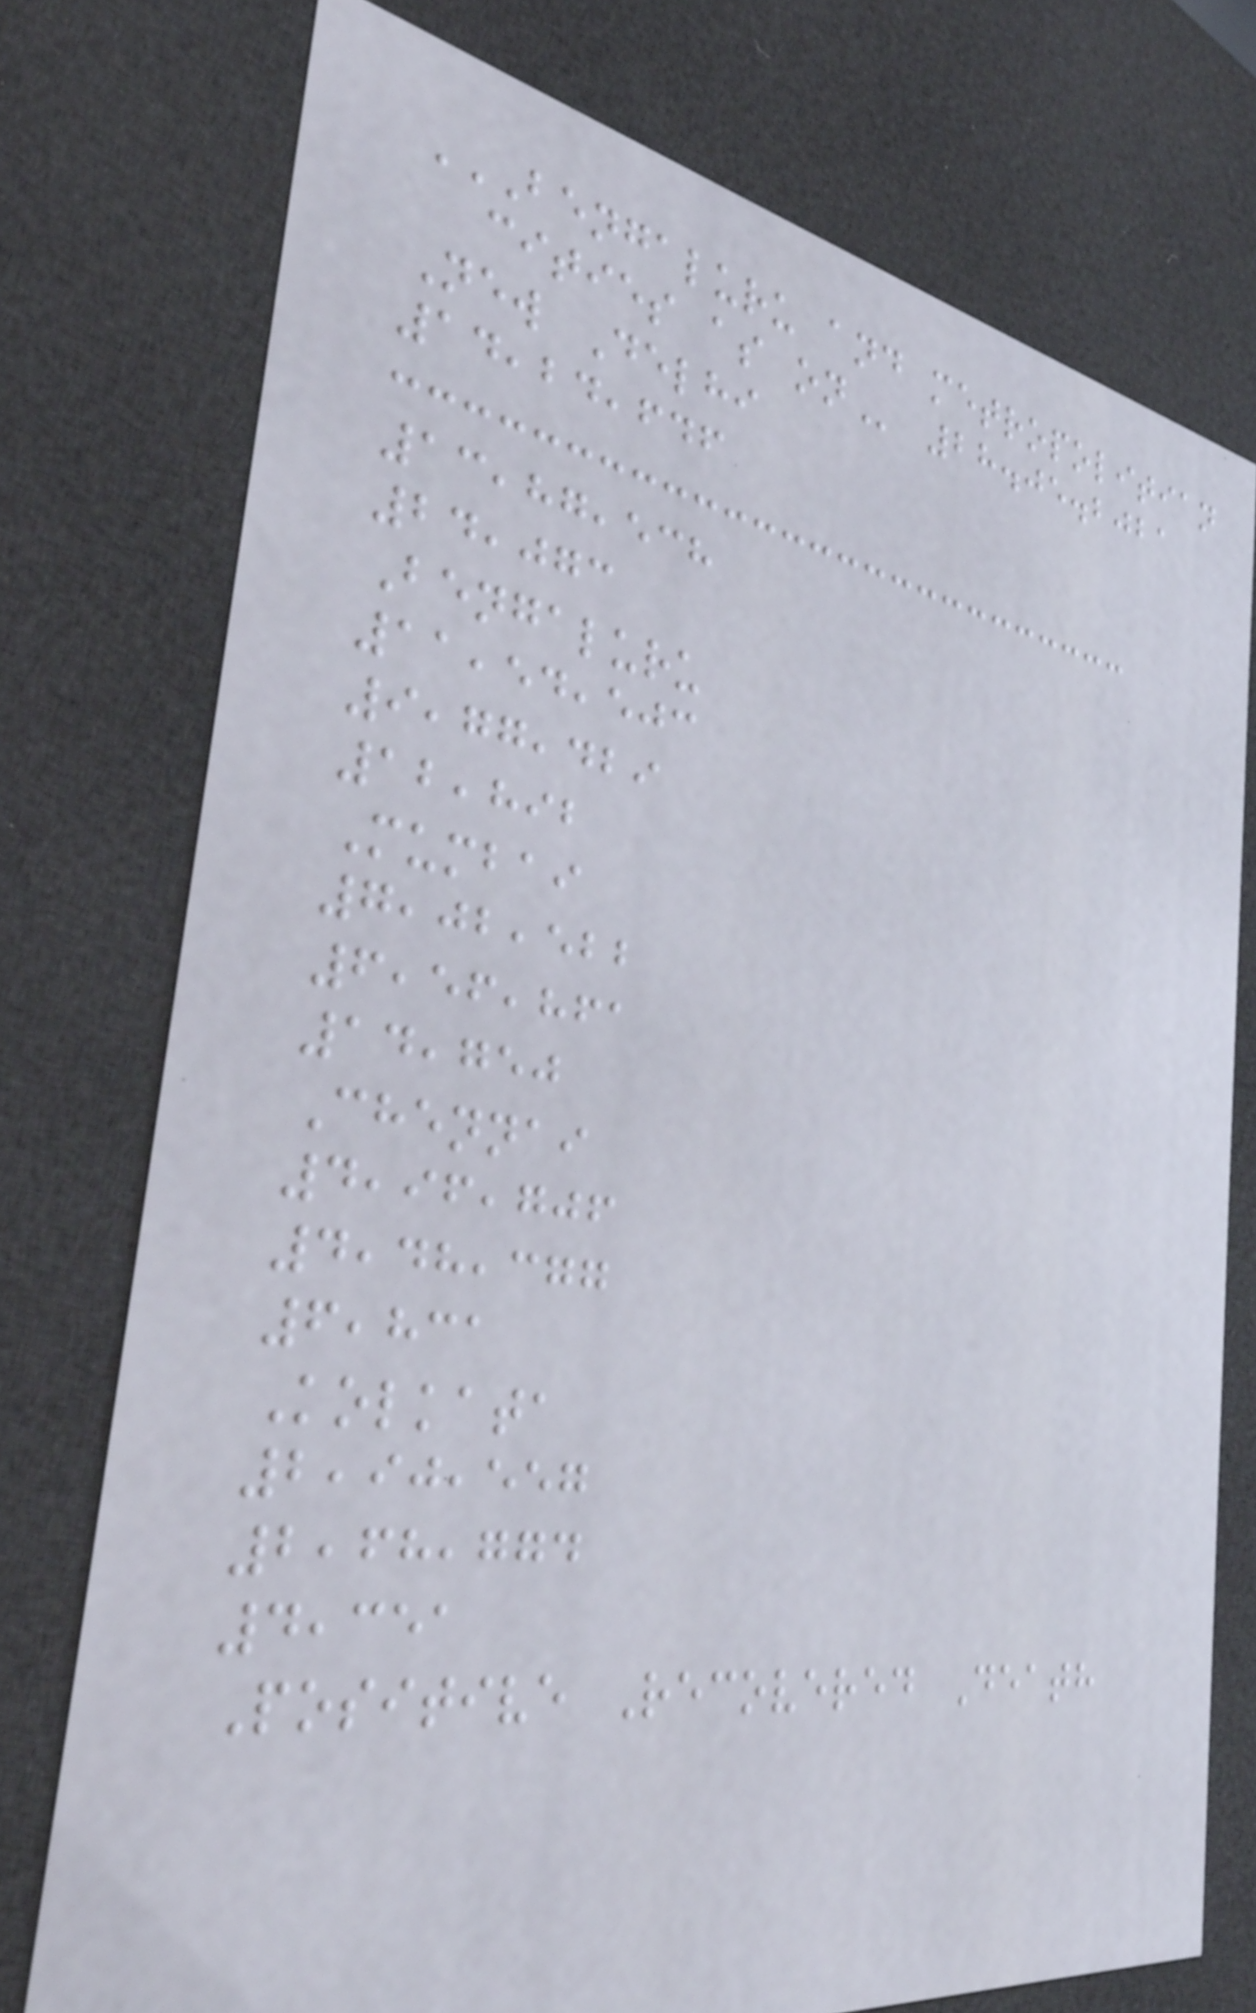BENGALURU AND METROPOLITIAN
CITIES AS ON 28.05.2021
New Delhi
14,24,646
13,87,538
24,073
Bengaluru
11,54,503
9,77,429
12,892
Mumbai
7,02,522
6,56,861
14,750
Chennai
4,96,706
4,48,377
6,831
Kolkata
2,90,557
2,68,774
4,351
Positive Recovered Death
